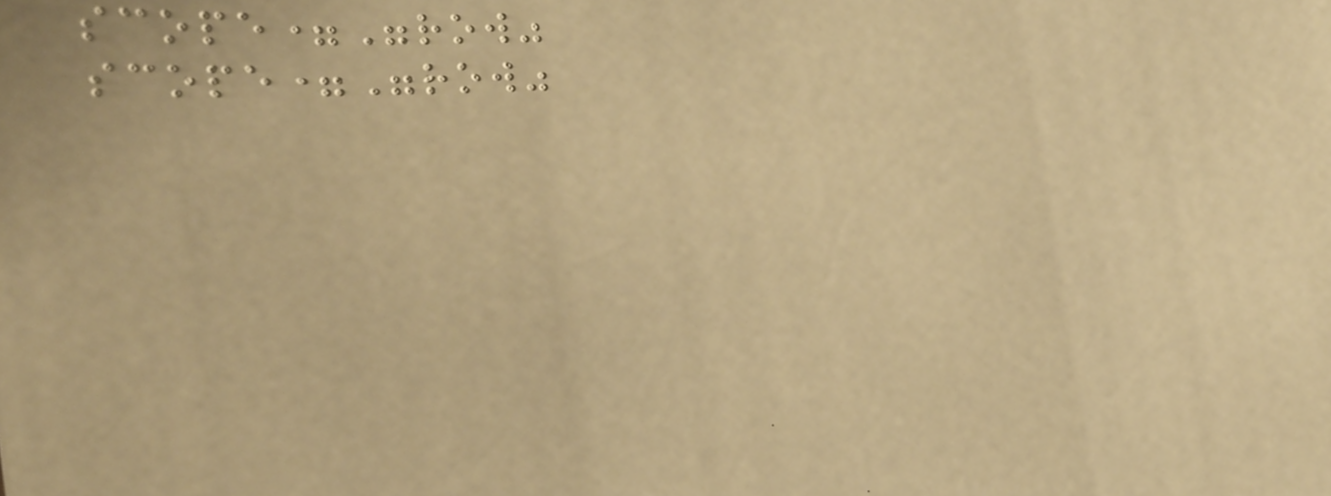scope="row"
scope="row"
